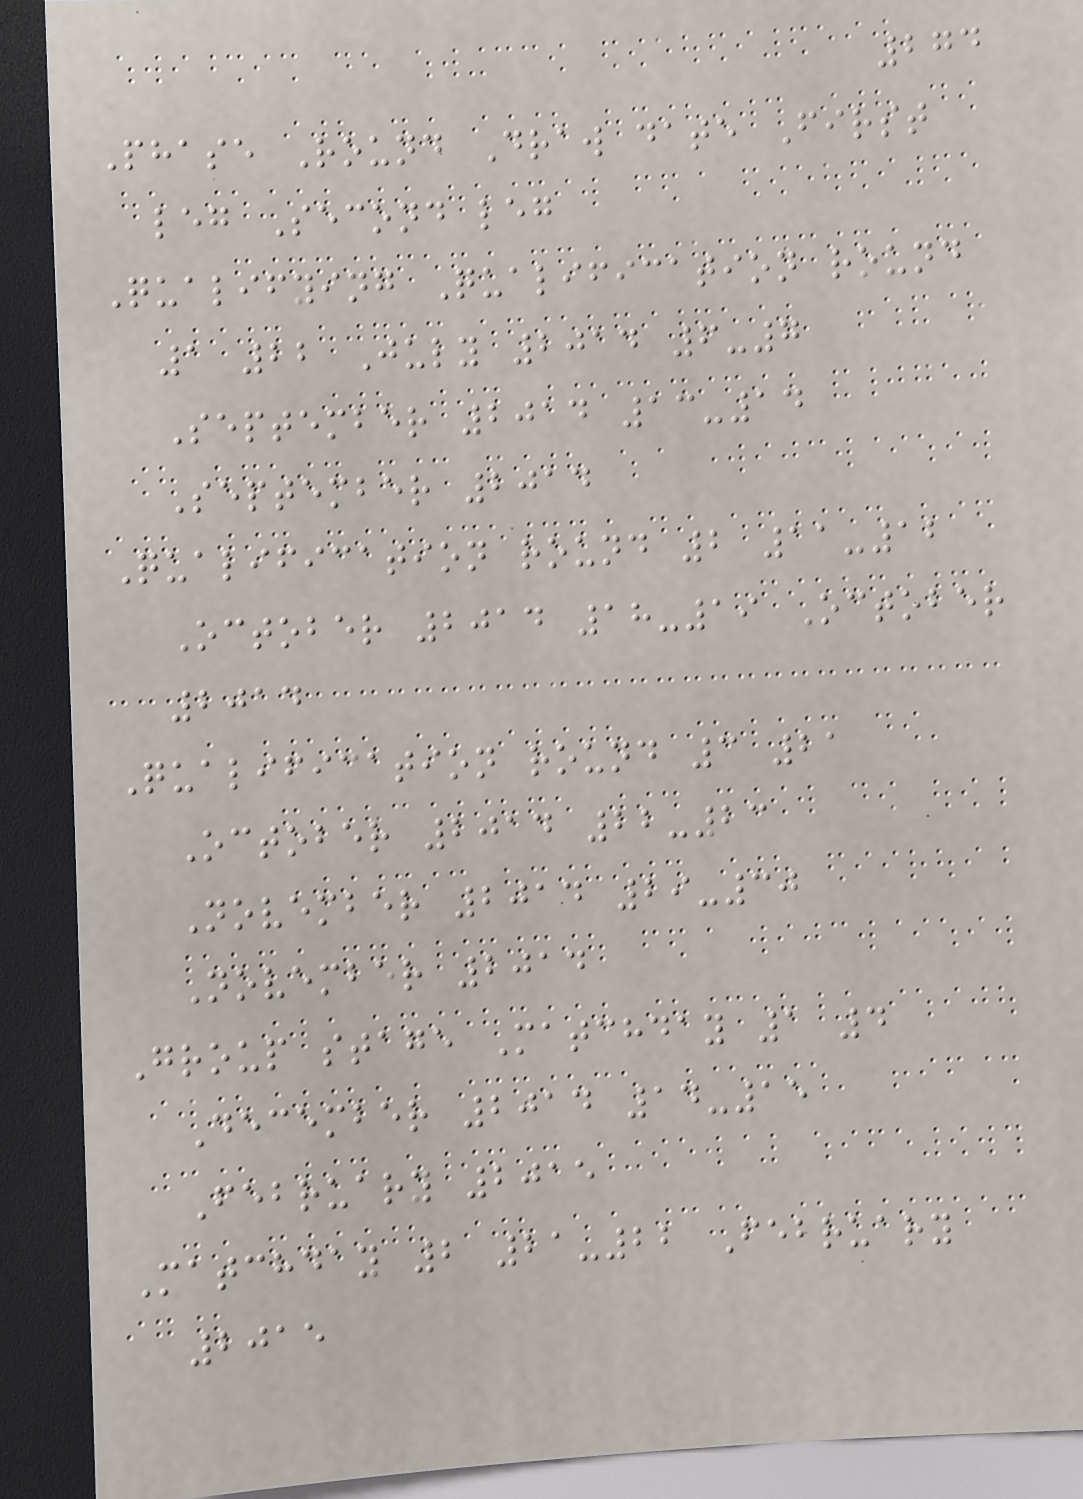274
Phase Round Draw date First
leg Second leg
Qualifying Qualification round
1 22 July 2014 6-7
September 2014 13-14
September 2014
Qualification round 2 11-12
October 2014 18-19 October
2014
Qualification round 3 21
October 2014 22-23
November 2014 29-30
November 2014
Group stage Matchday 1 4
December 2014 14-15
February 2015
Matchday 2 21-22 February
2015
